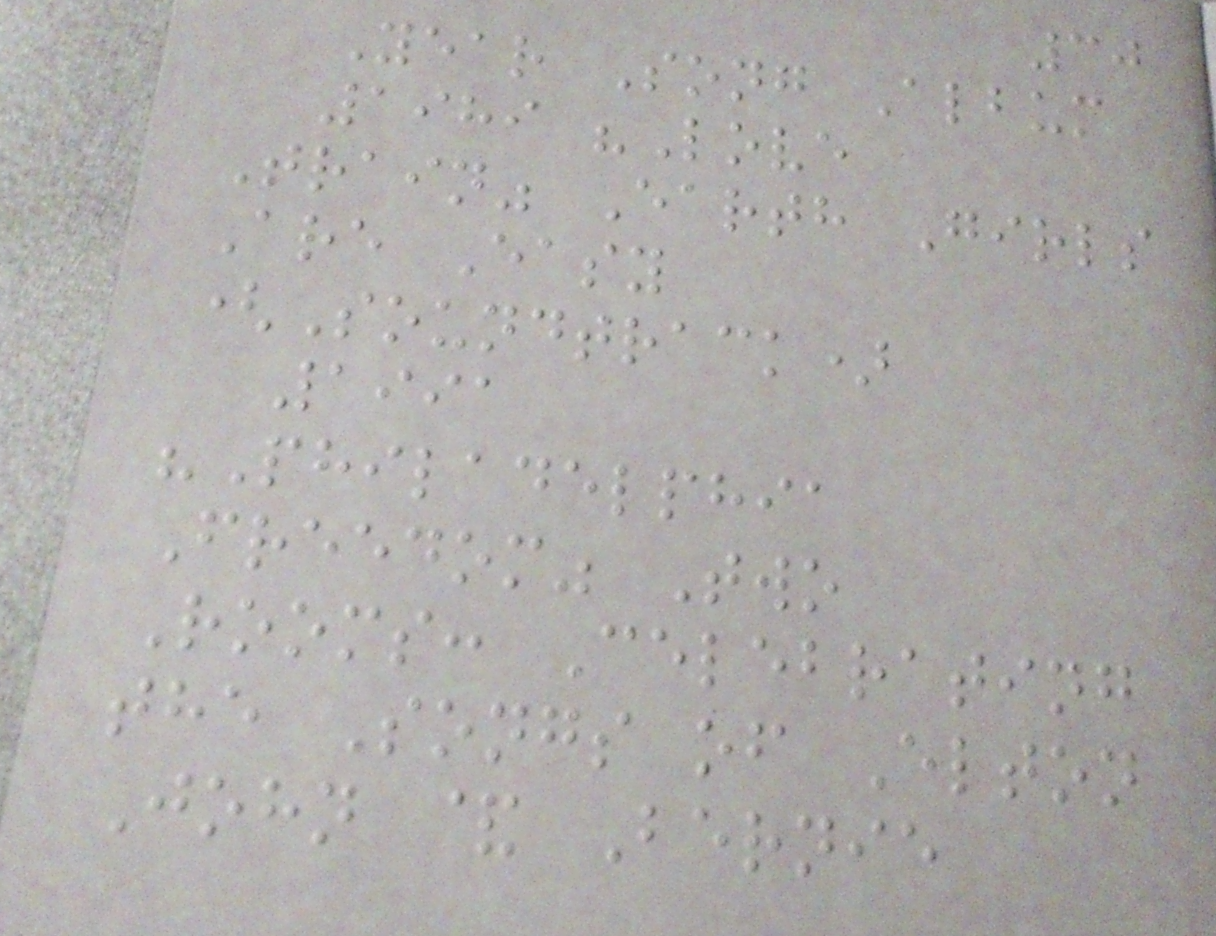30
Year Song Album
1989 "Love
Train" Earth Girls
Are Easy
(Soundtrack)
1991
"Philadelphia
Freedom" Two
Rooms: Celebrating
the Songs of Elton
John & Bernie
